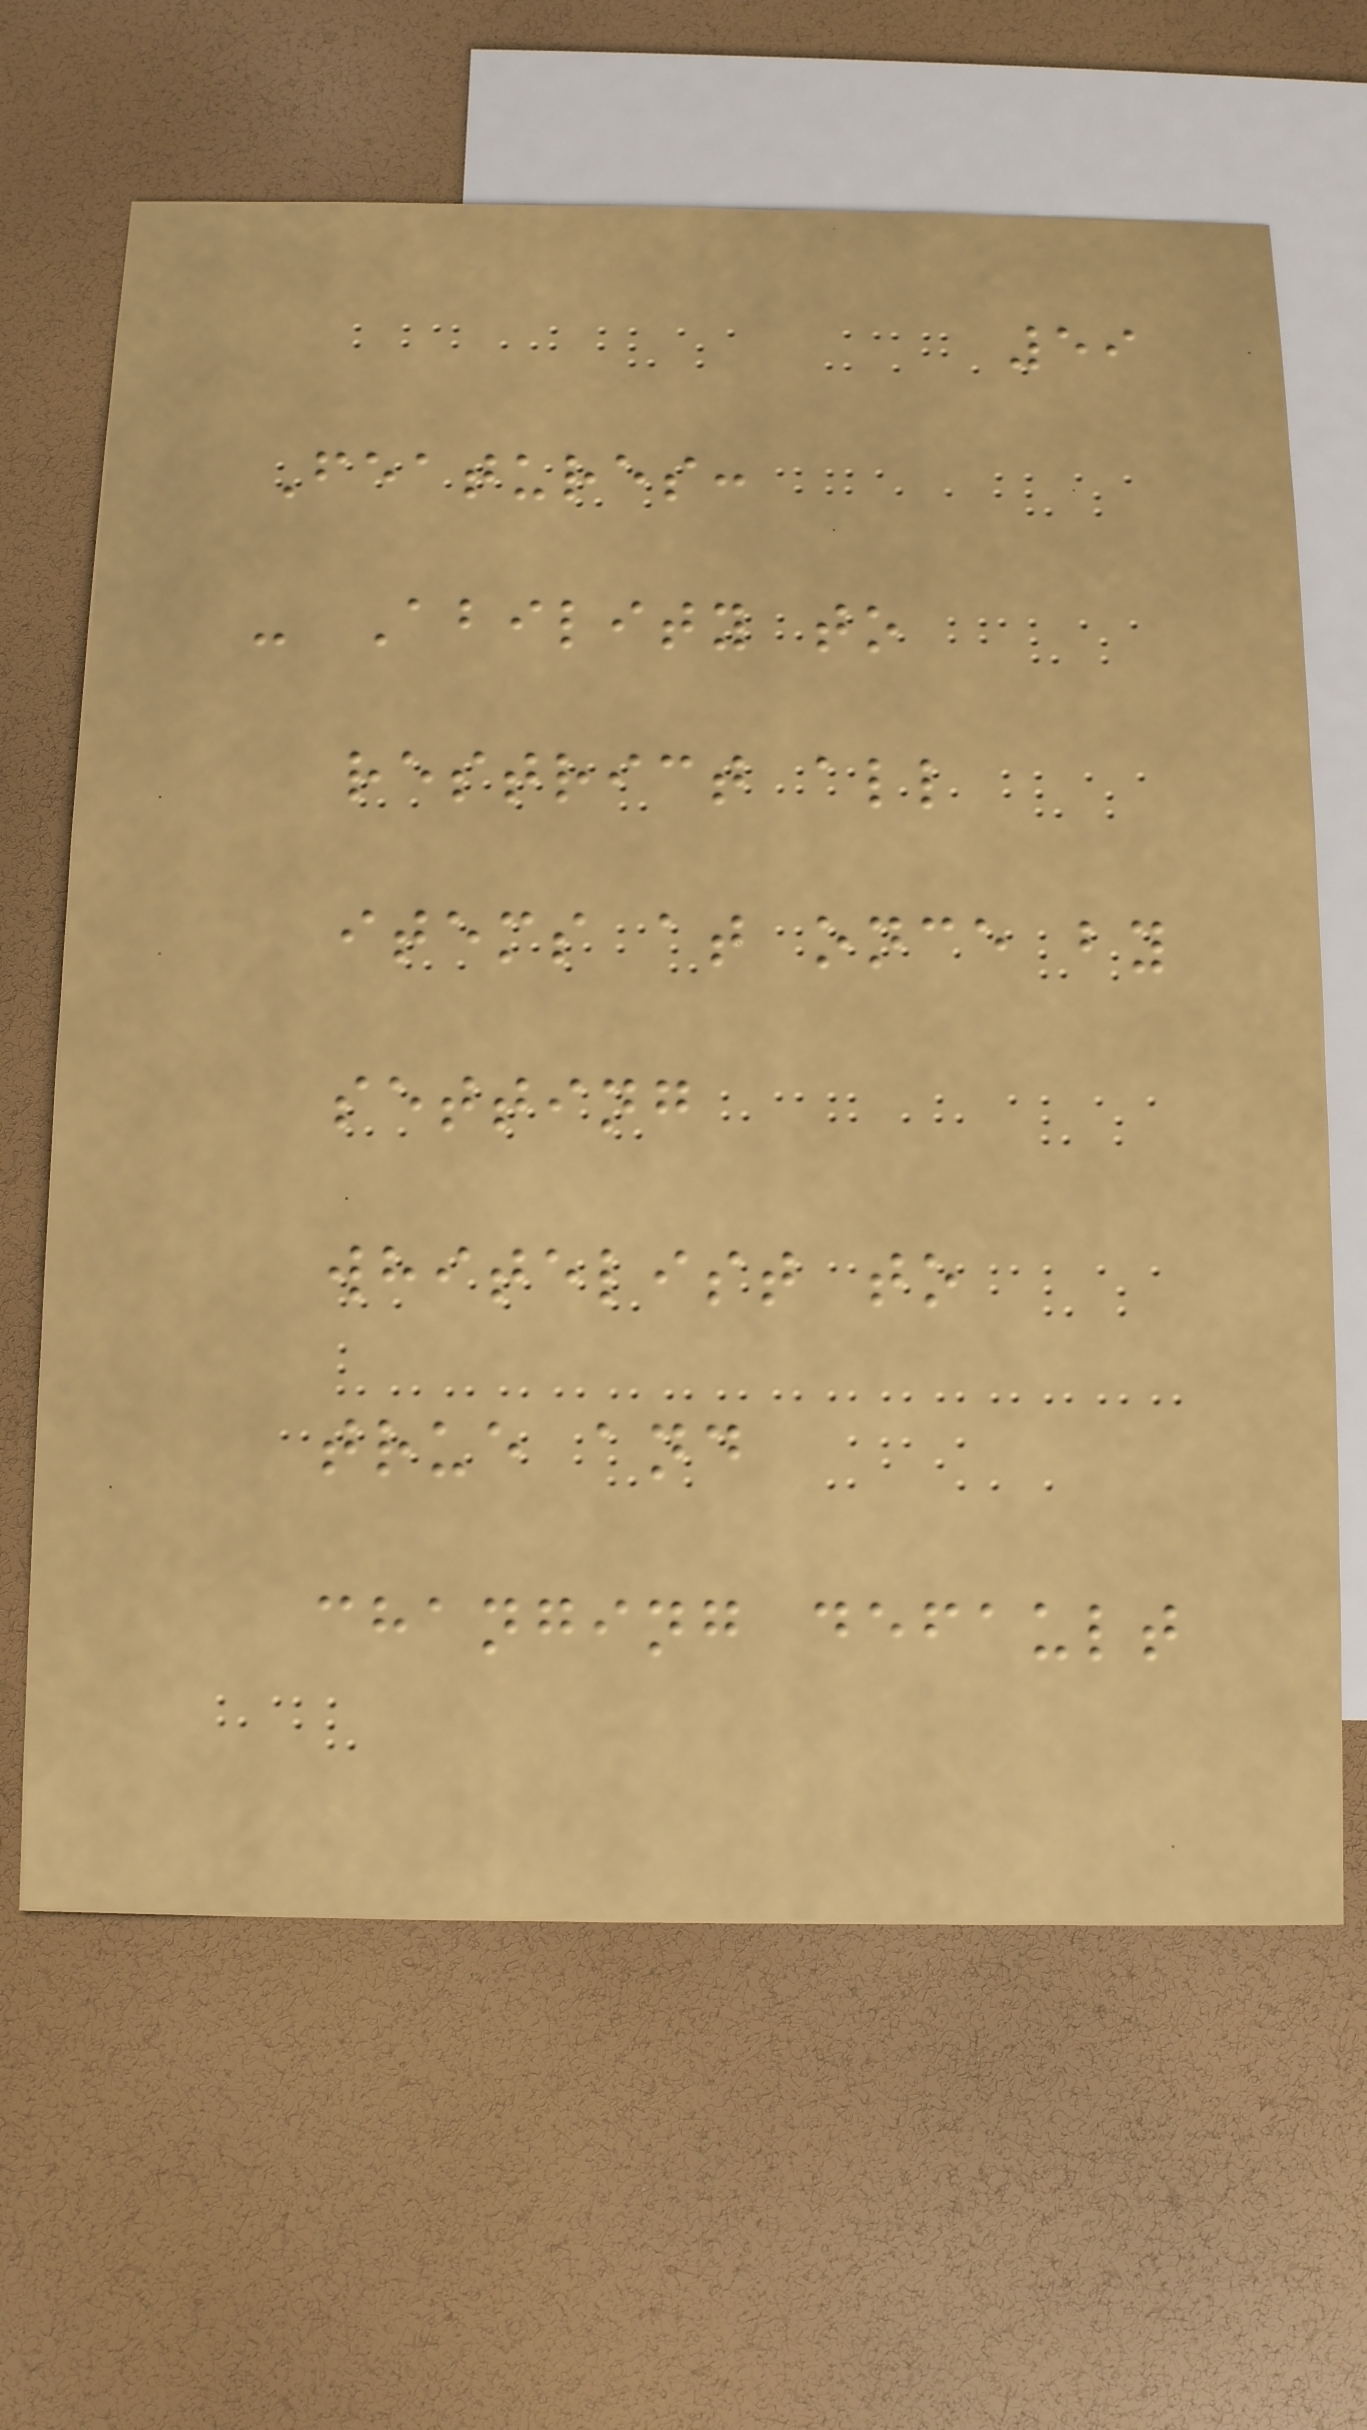59
Features:
- Ability to
restrict all
items at once by
setting
whitelist to
true and
changing default
